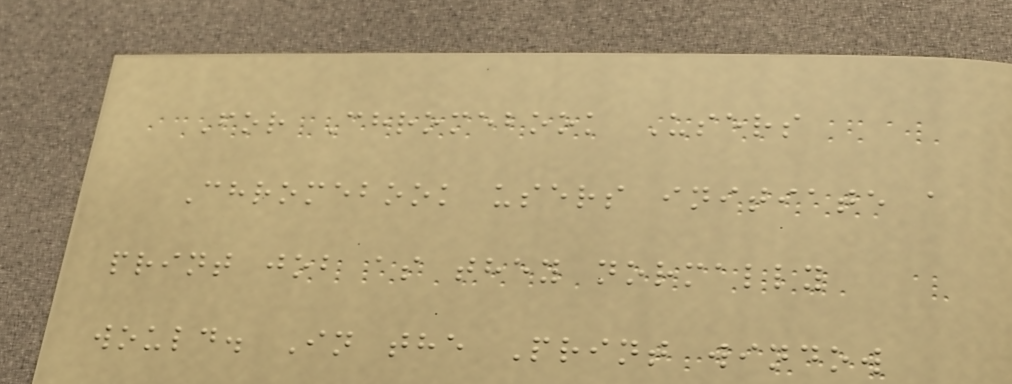For Chromebook Users
Chromebook users initiate a
print job as they normally
would. In the Print window
